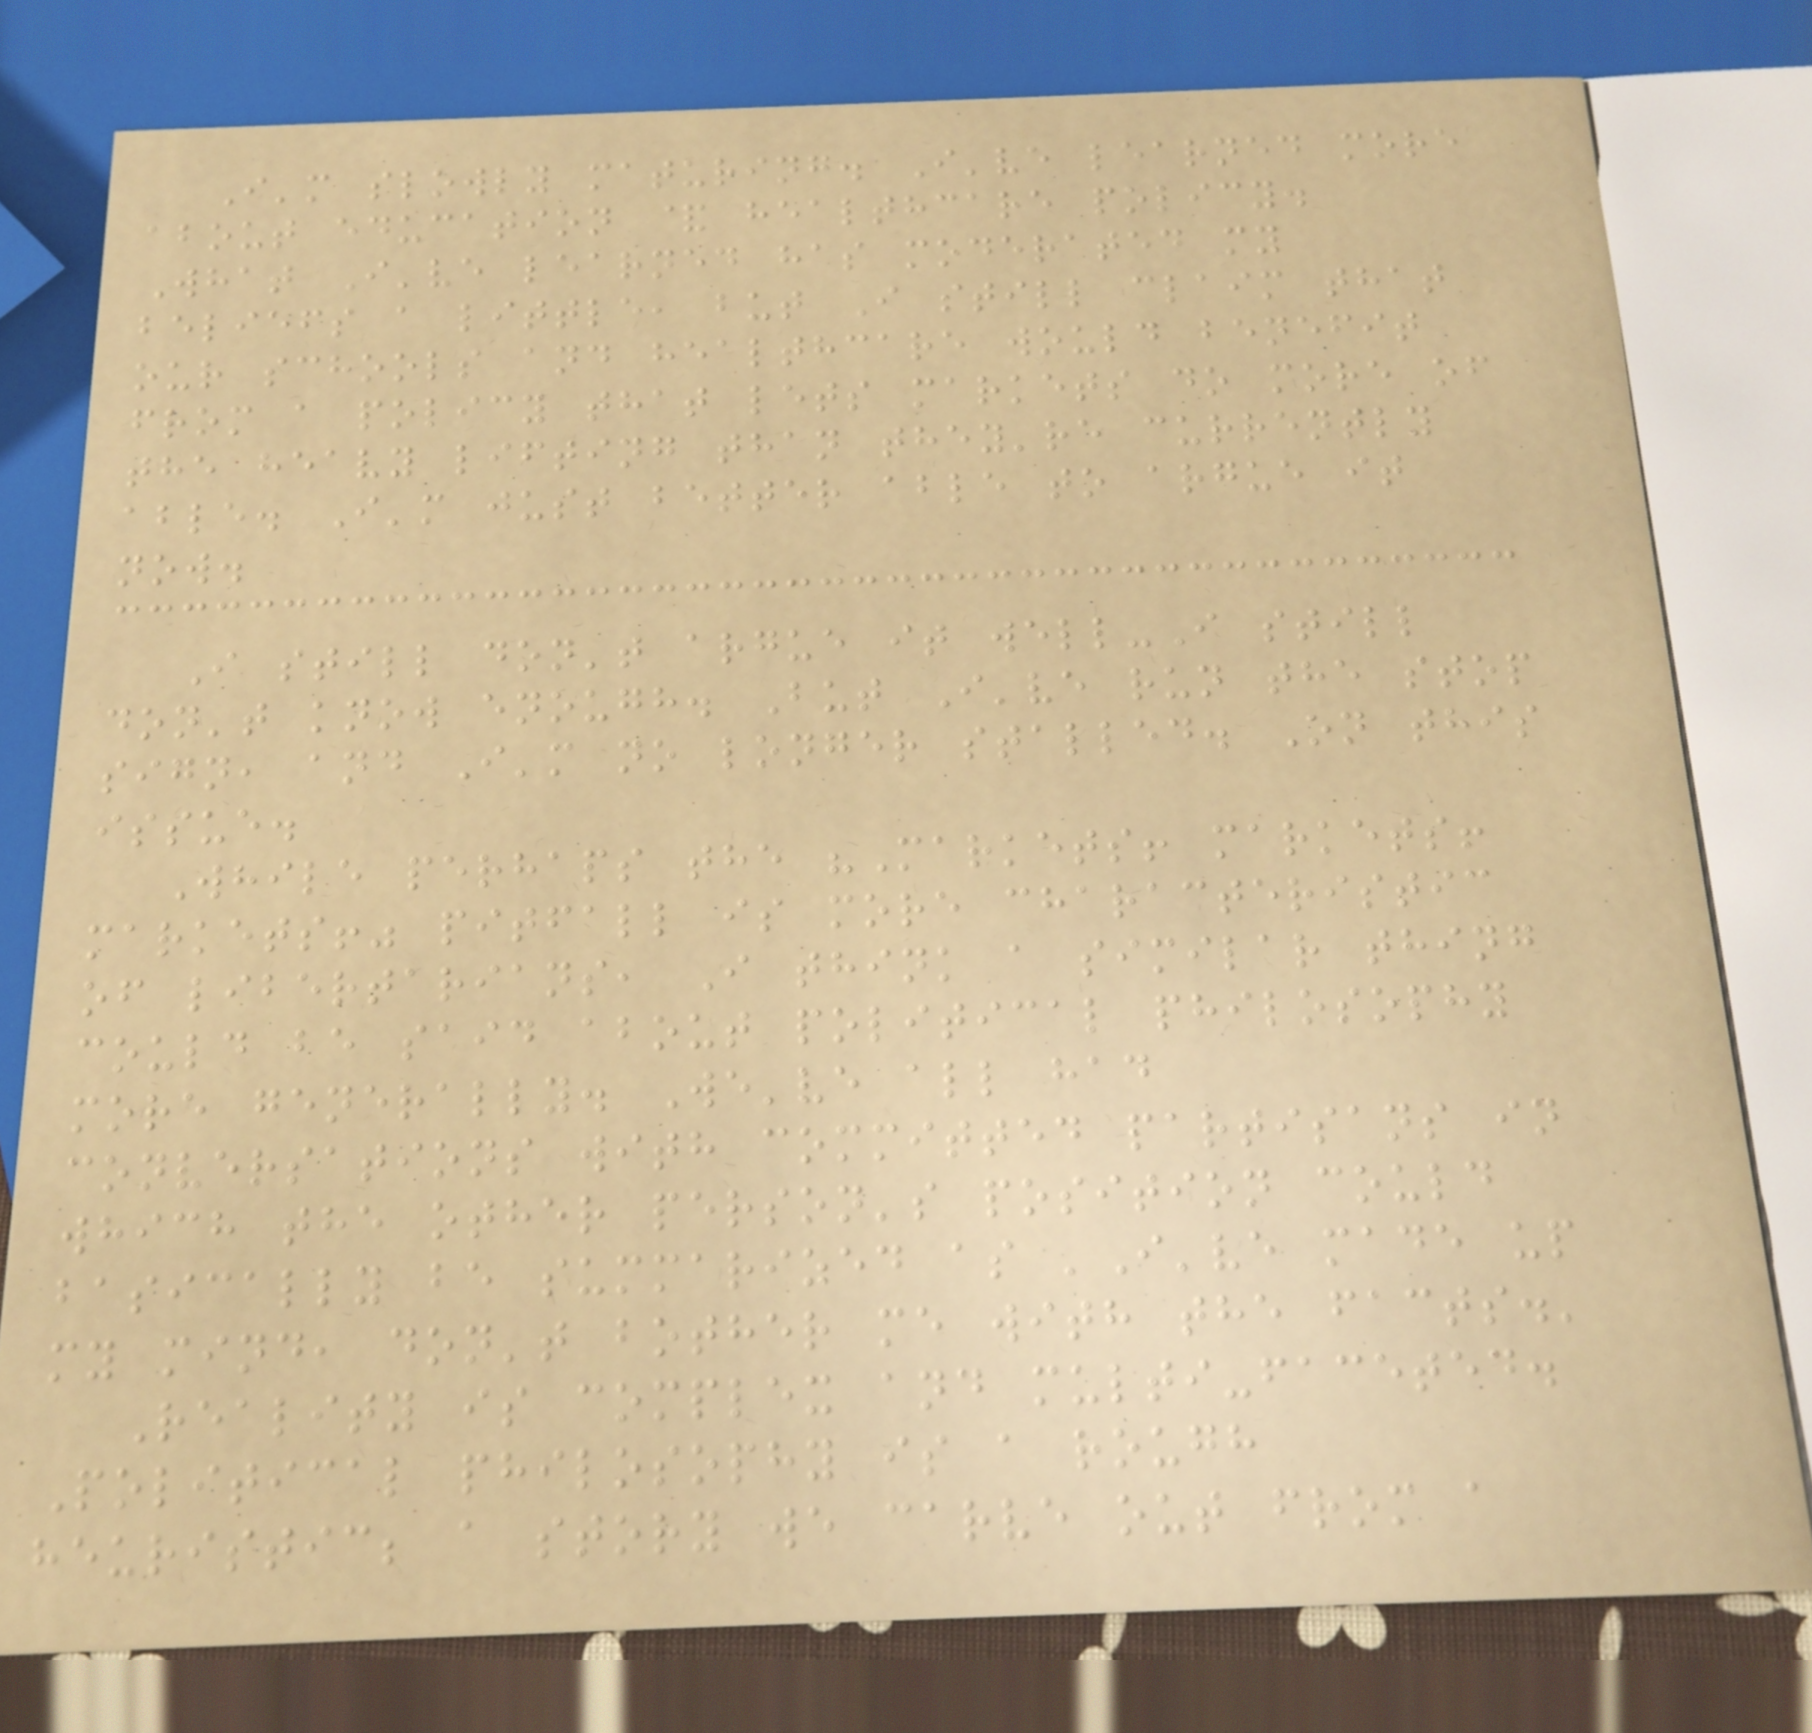I'm slowly maturing. I've learned more
about education & healthcare policy.
What I've learned has moderated my
beliefs a little, but I still claim that
our schools and healthcare would benefit
from a policy that lets markets do more of
the heavy lifting than they're currently
able. I'm just better able to argue it
now.
I still don't argue it well-I still
don't know enough. But I've run the stop
sign, and I'm no longer stalled. On this
issue.
While perhaps the "Markets! markets!
markets!" pitfall is more characteristic
of libertarians, I think a similar thing
could be said about political philosophy
more generally. We've all had
conversations with committed partisans in
which the other person's position could
basically be summarized as 'I've made up
my mind, don't bother me with the facts.'
Reality is complex and multi-faceted.
Political philosophy is a rough
heuristic; a story we carve out from a
